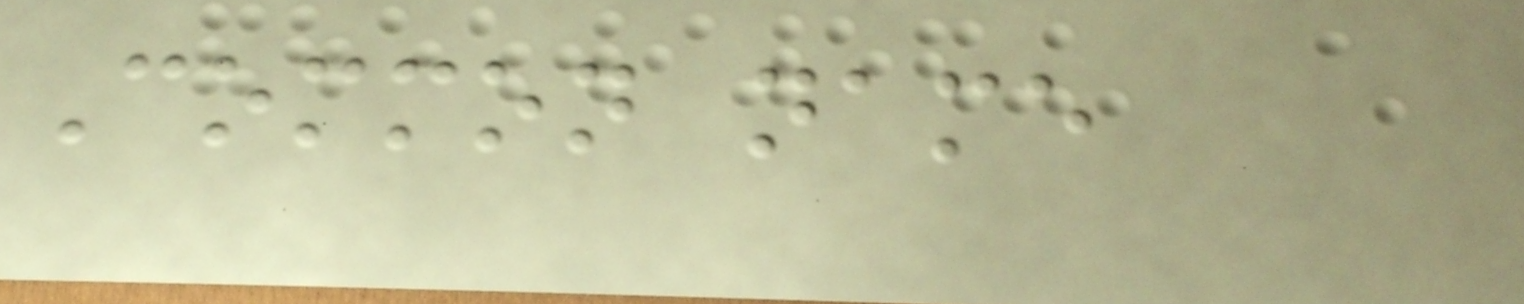Common name
